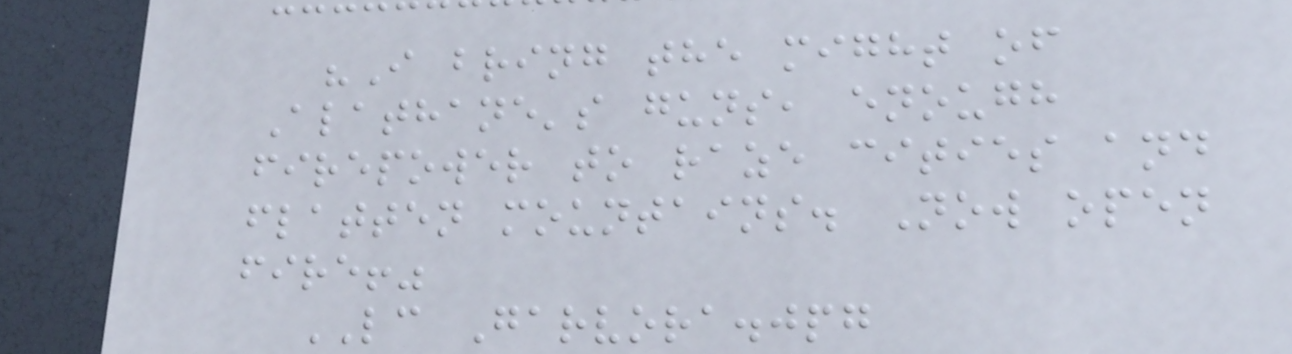"I bring the might of
Alathane's guns, enough
firepower to raze cities and
flatten mountains. Now open
fire!"
LC Garvora.jpg
